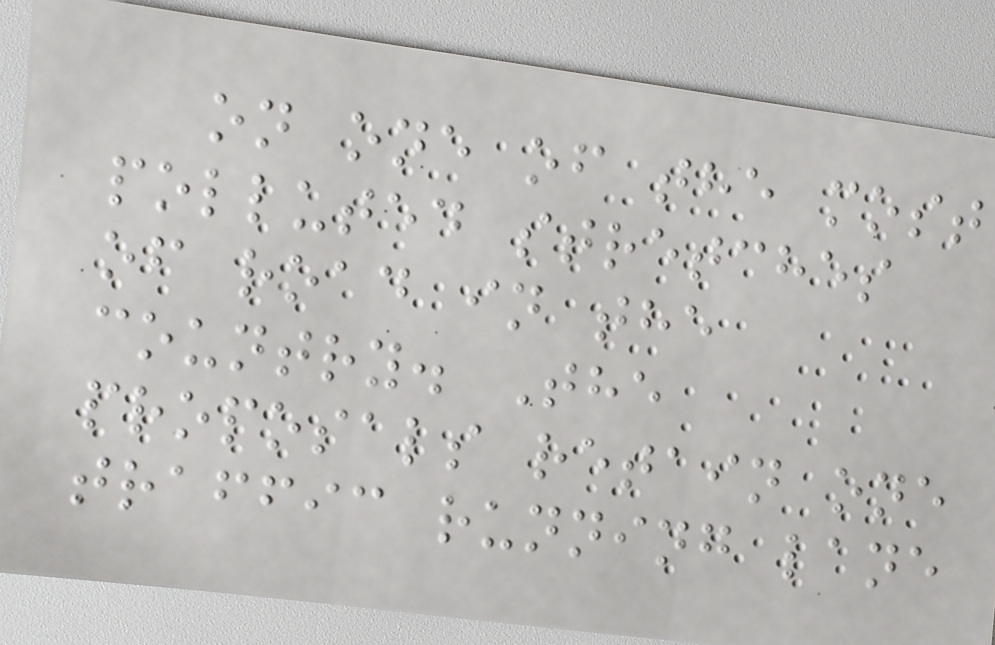on one of the most
polluted stretches
of road in the
country. The
proposals retain one
traffic running lane
